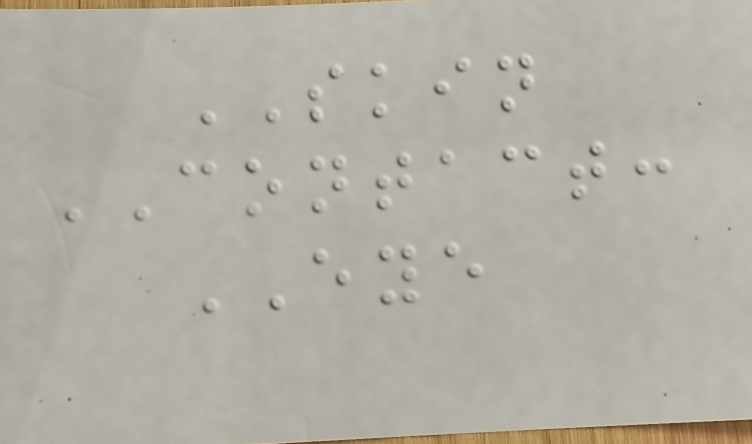SKIN
CONTACT:
EYE
